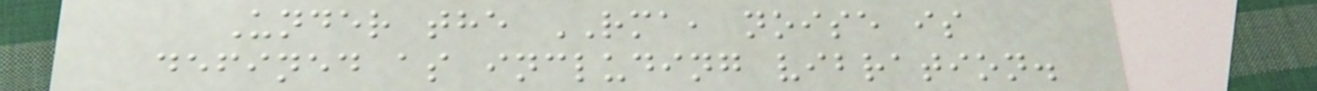Under the RMA, noise is
defined as including vibration.
